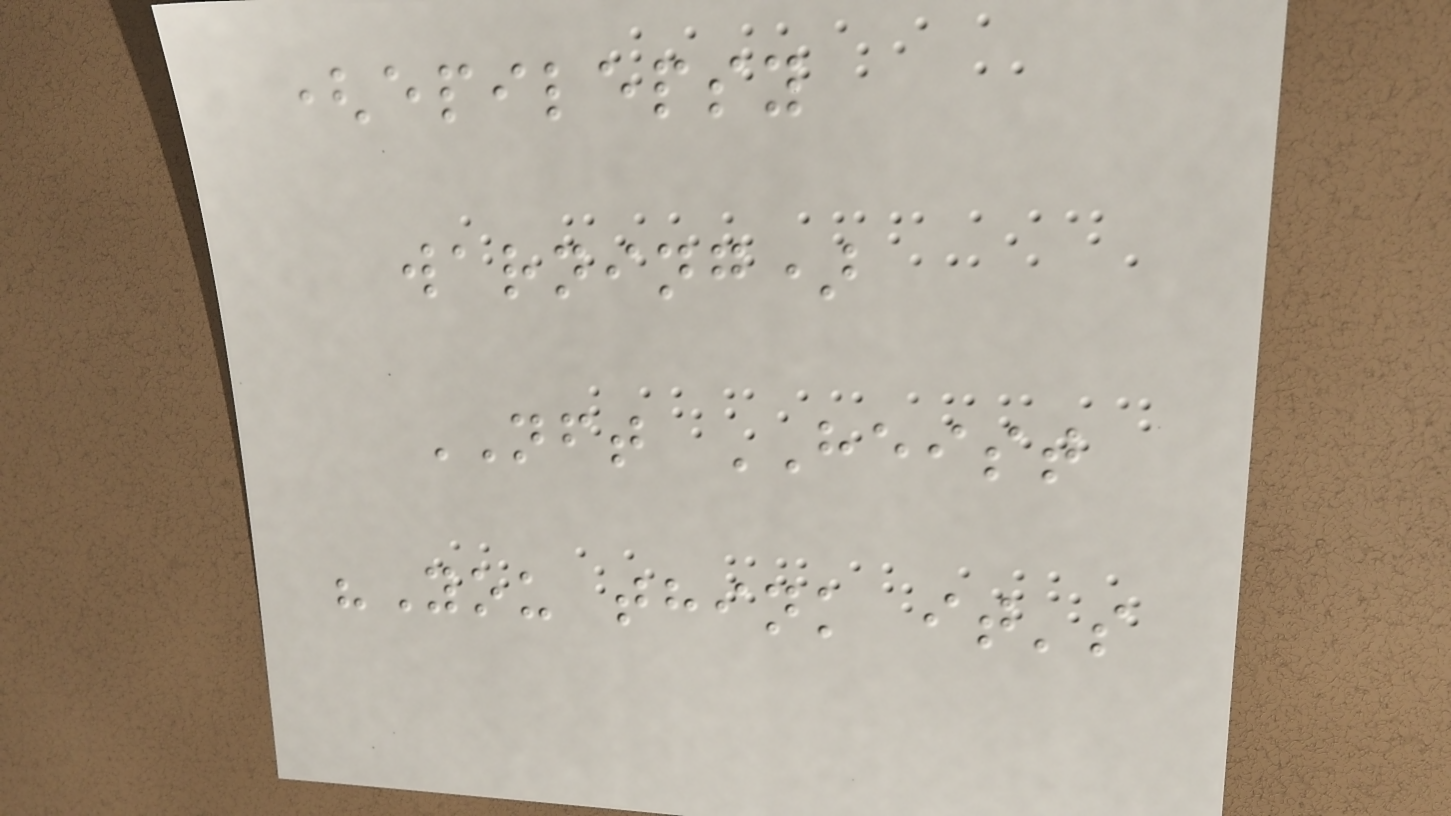(epilepsy
warning)
NFT HEIST
"You think it's
